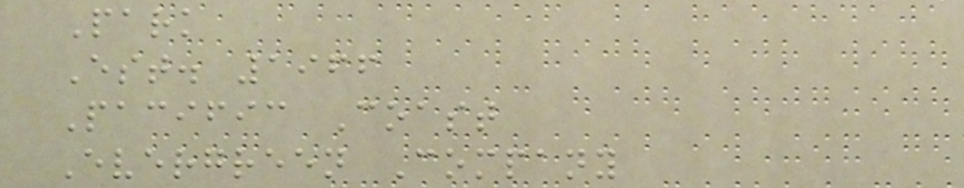Park
Est. 1966
Pacific Coast
Evergreen Company
